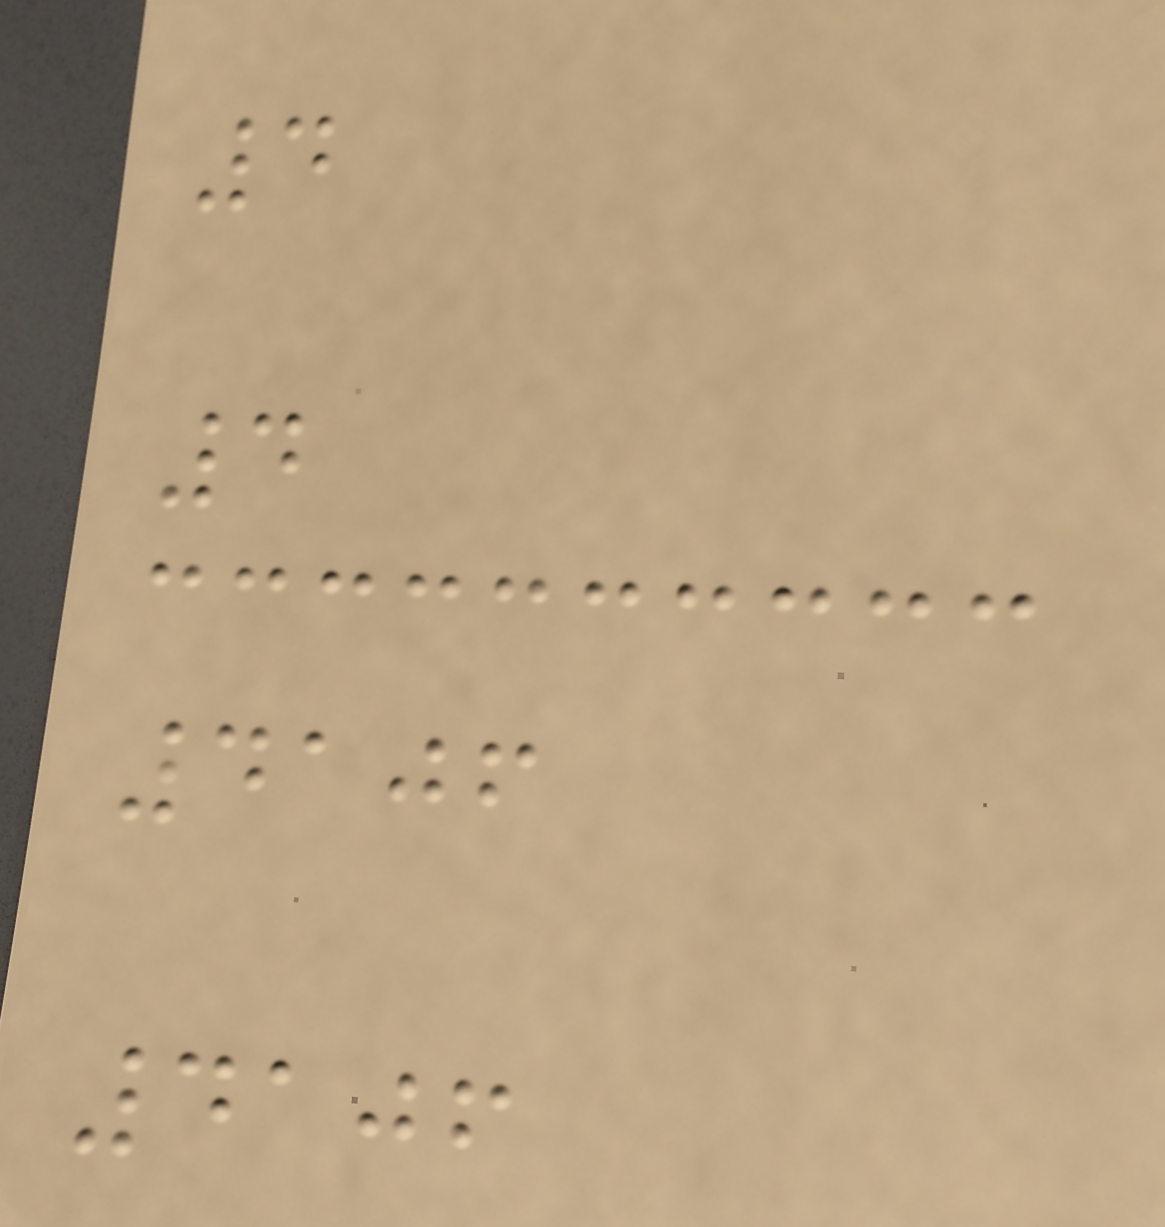4
4
4106
4106
